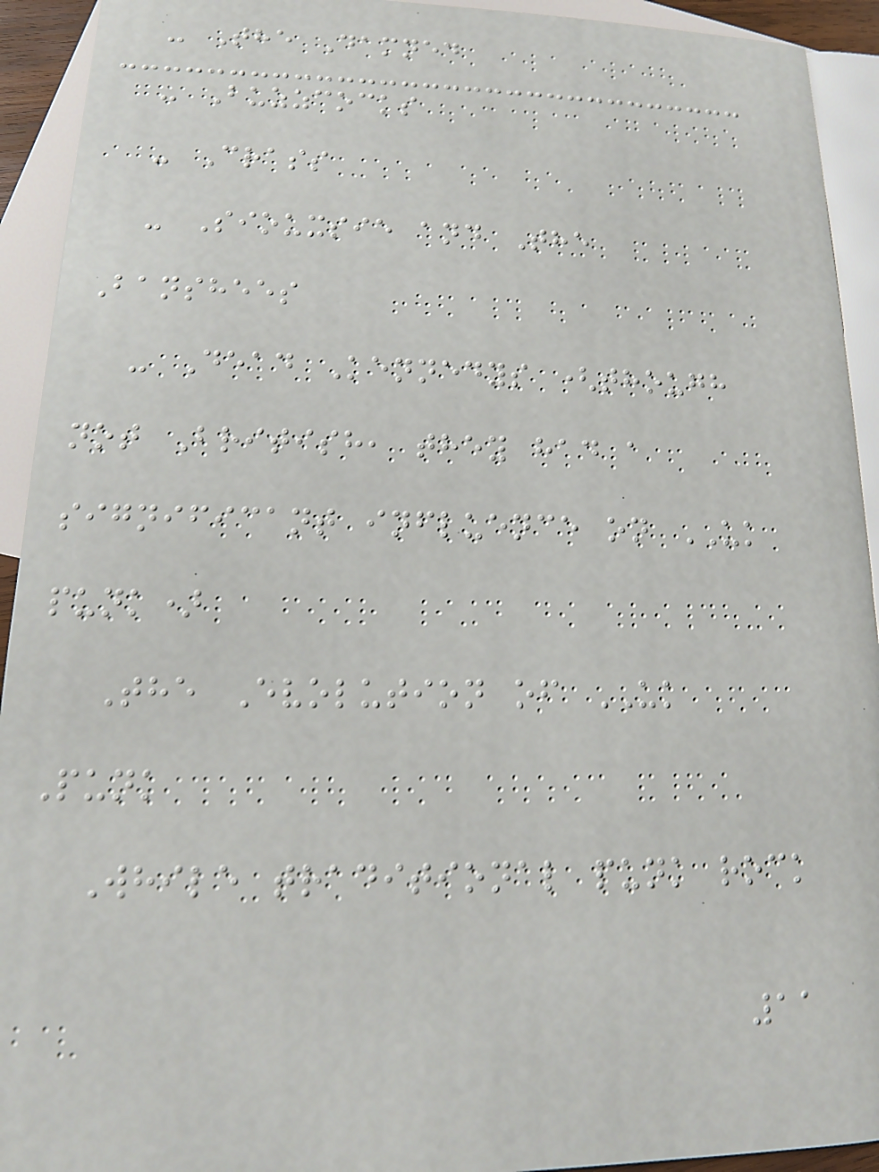- The Damned
- Buzzcocks
- Crass
- Siouxsie and The
Banshees
- Dead Kennedys (though
not British, they had a
significant influence on UK
punk)
The Evolution of UK
Punk
While traditional punk rock
11
